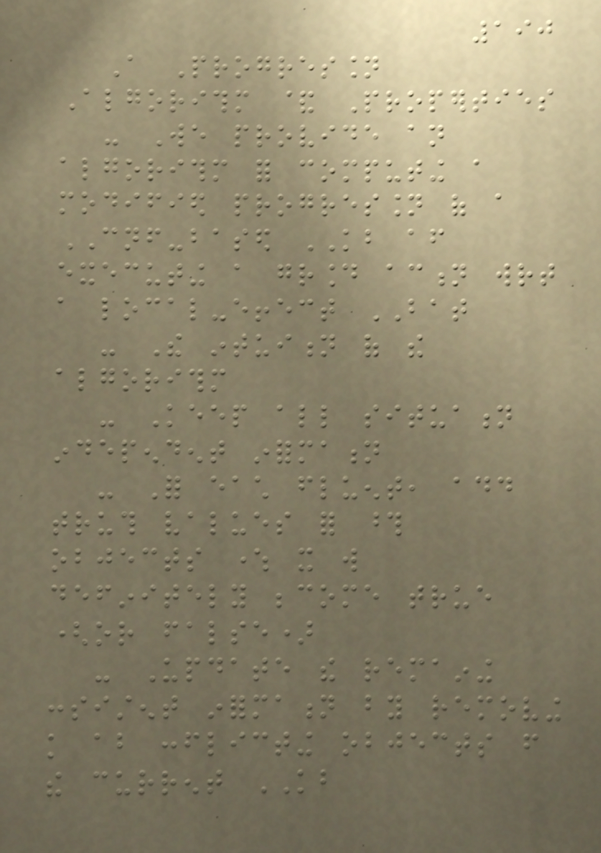190
A Progression
Algorithm & Properties
- We provide an
algorithm for computing a
modified progression of a
CNF-based KB after
executing a ground action wrt
a local-effect BAT
- The intuition of the
algorithm
- Keep all situation
independent information
- For each fluent, add
truth values for those
objects where it will
definitely become true
(or false)
- Update the remaining
consistent information by removing
knowledge about conflicting objects from
the current KB
